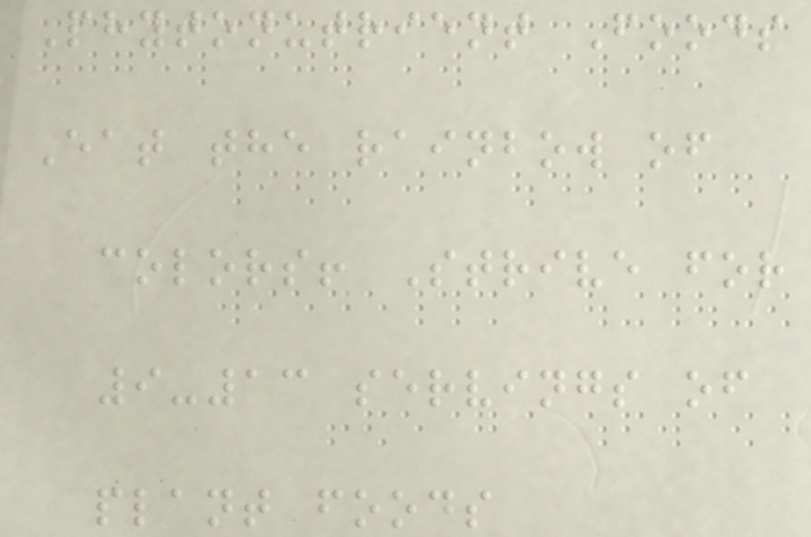Phytonutrient Foods
Eat the rainbow of
colors! Strive for
9-13 servings of
plant foods
